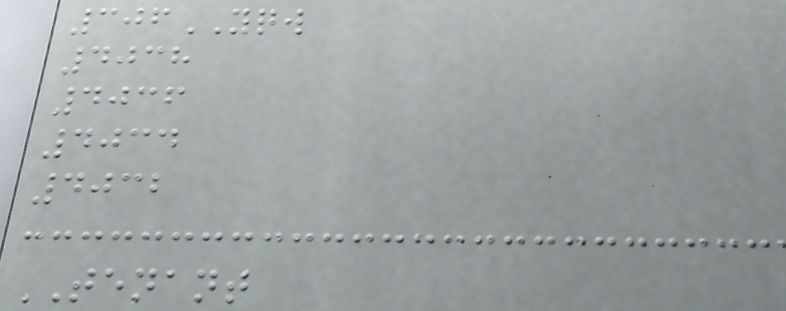306YQW
4038
4036
4034
4032
TENANT
